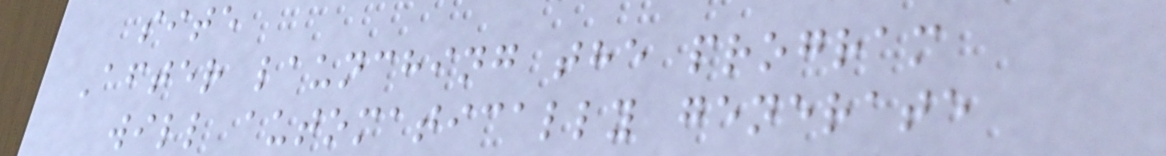site
After launching the program
will automatically generate
